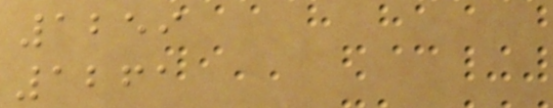1259
1261
